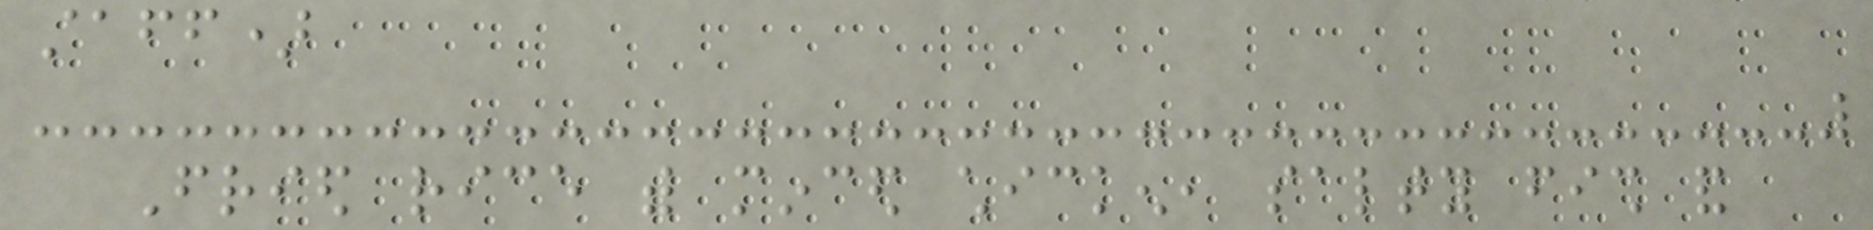staff)
Fried rice with minced chicken, salty fish and
